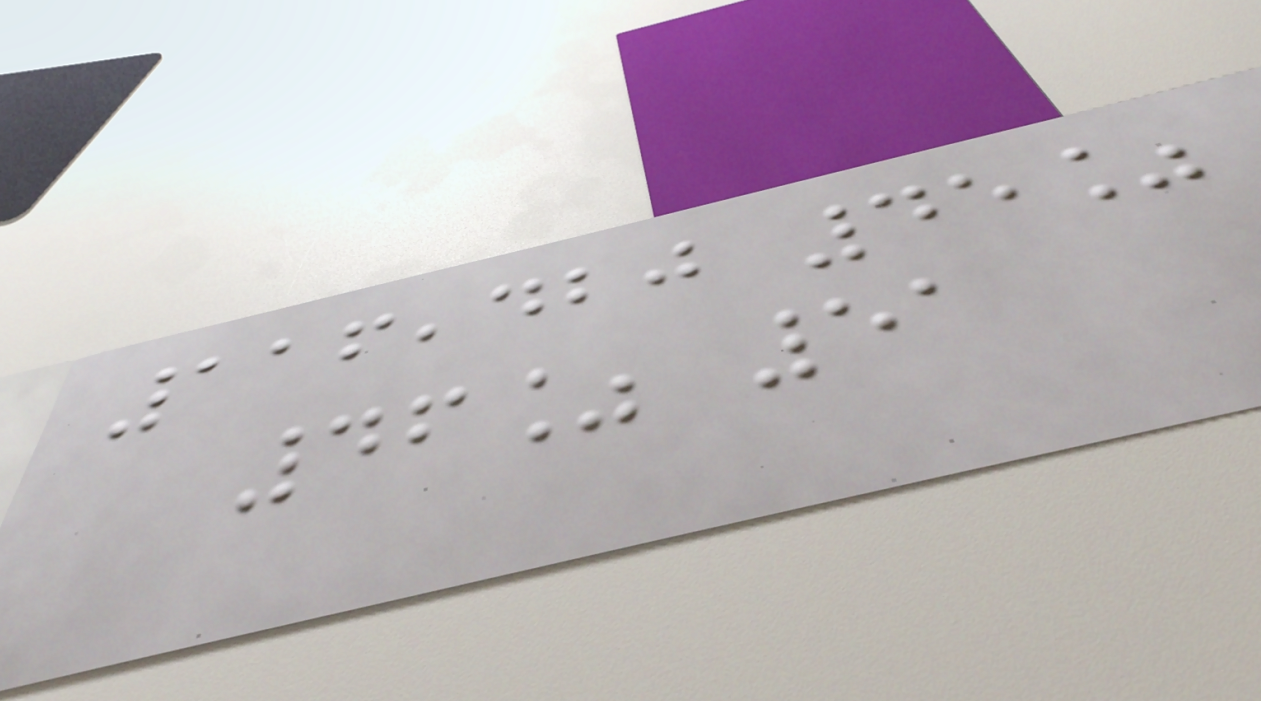116,420 45%
46% 51
